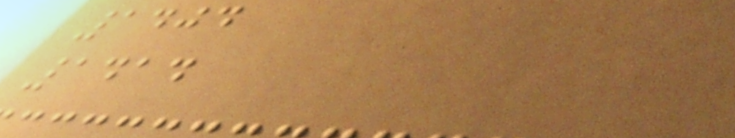1404
1414
